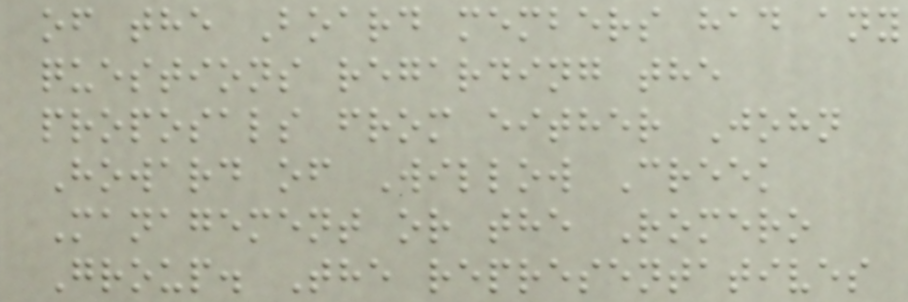of the Board members had any
questions regarding the
proposals from either John
Howard of Willow Creek
Management or the Romero
Group. The representatives
